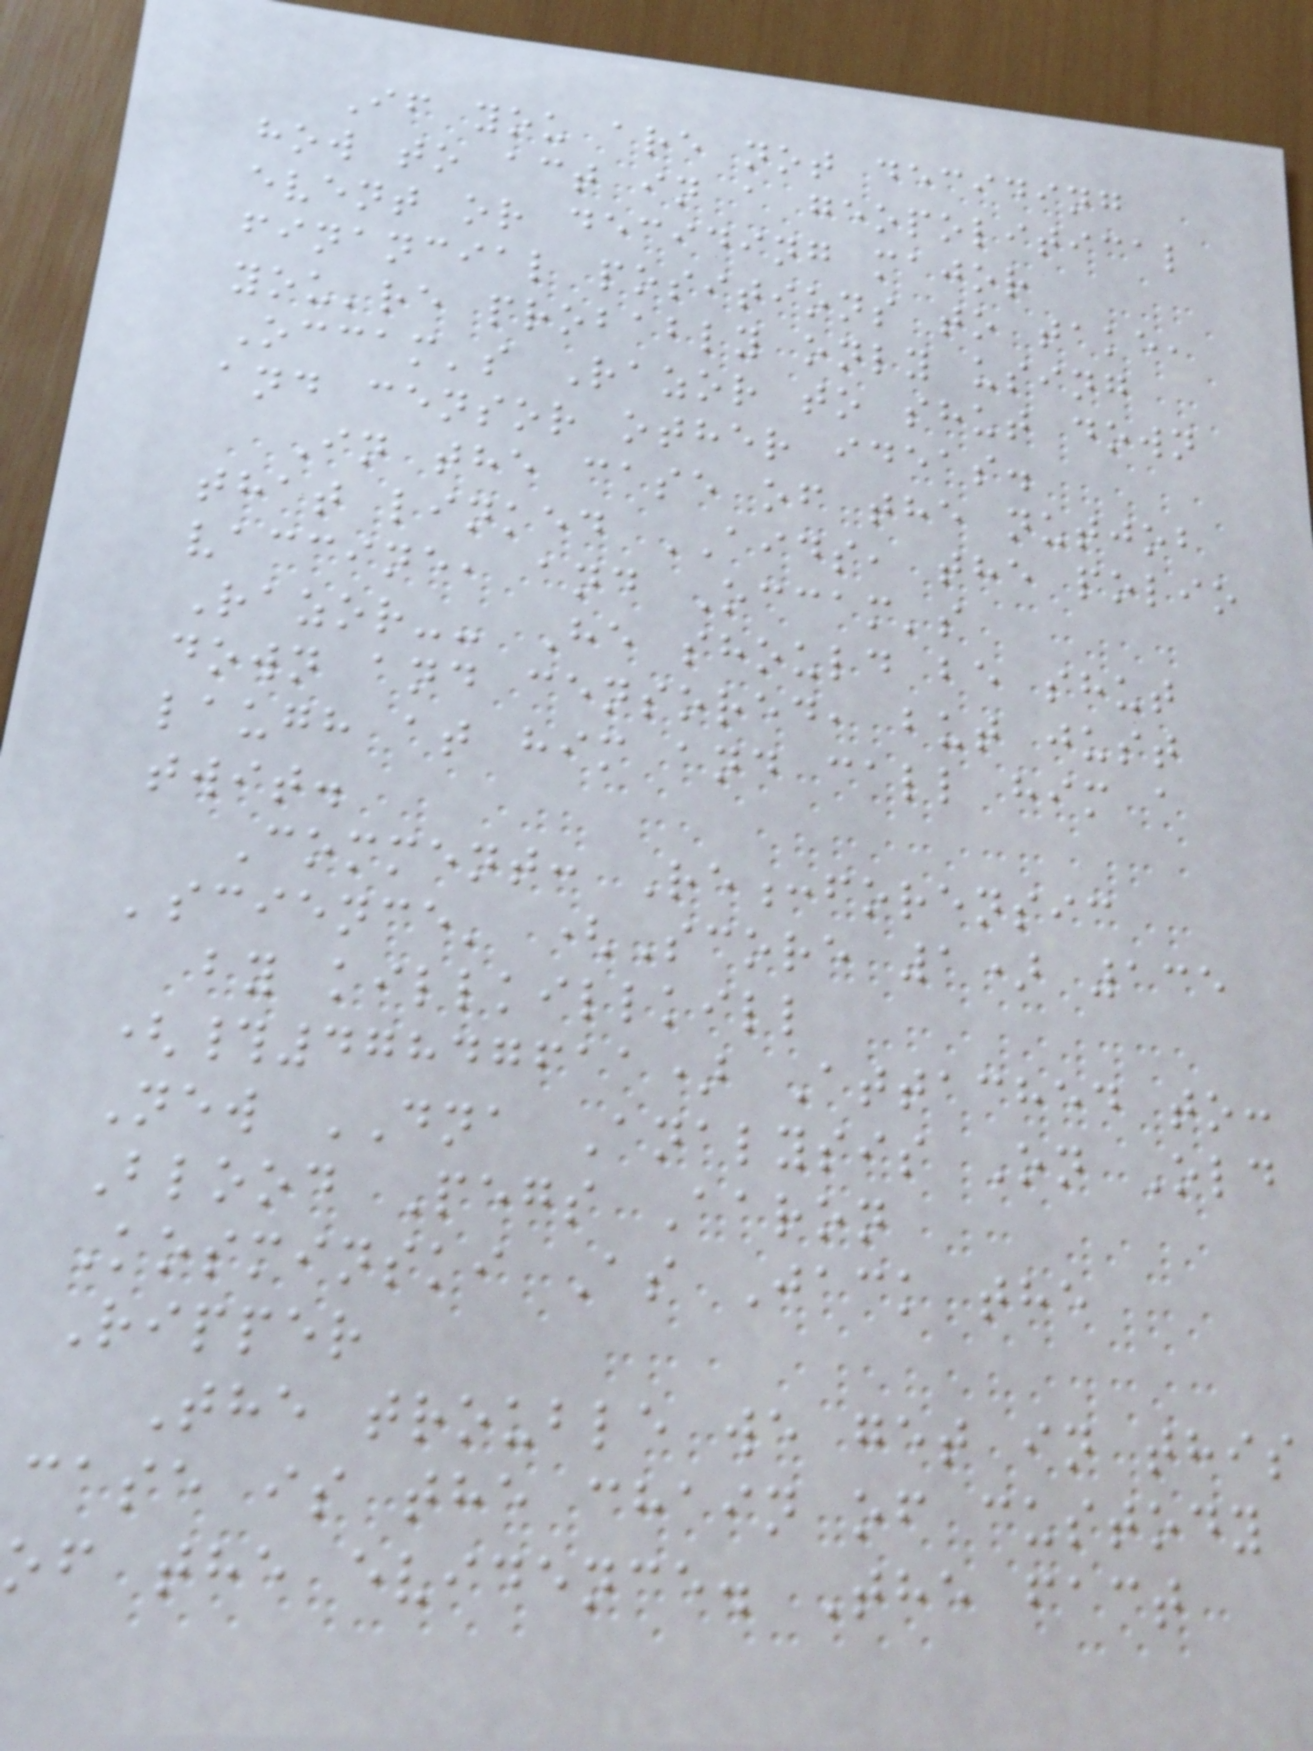If you are not deciding
how to act in a geopolitical
event or deciding major
financial positions to take,
you're probably only using
Occam's Razor to shut down
and censor other ideas.
In the case of the nutjob
that linked AIDS, the polio
vaccine, and Occam's
Razor-- He should be shut
down and censored, but just
laugh at him and call him a
twit.
Comment: Re:forensic
'science' (Score 1) 135
by killkillkill
(#47847611) Attached to:
New DNA Analysis On Old
Blood Pegs Aaron
Kosminski As Jack the
Ripper
The trouble we get in this
case is the chain of custody
of the evidence. The fact
